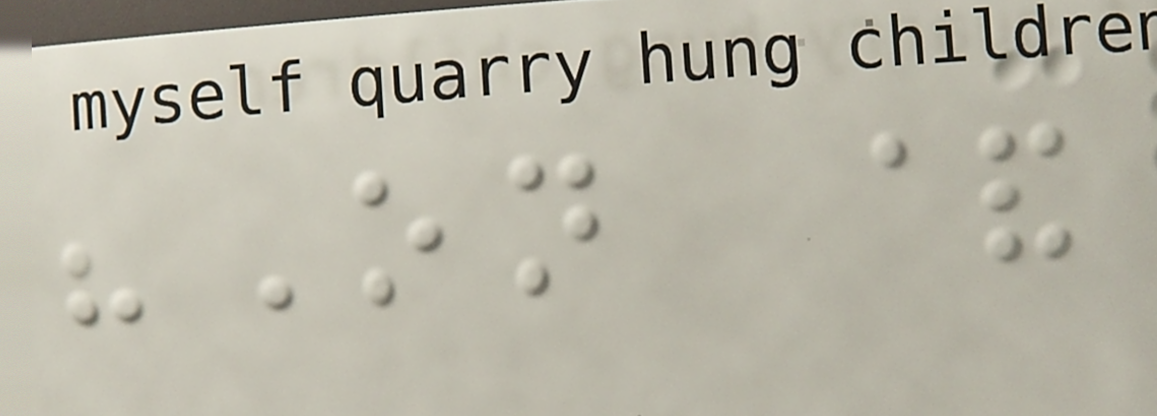"On &
